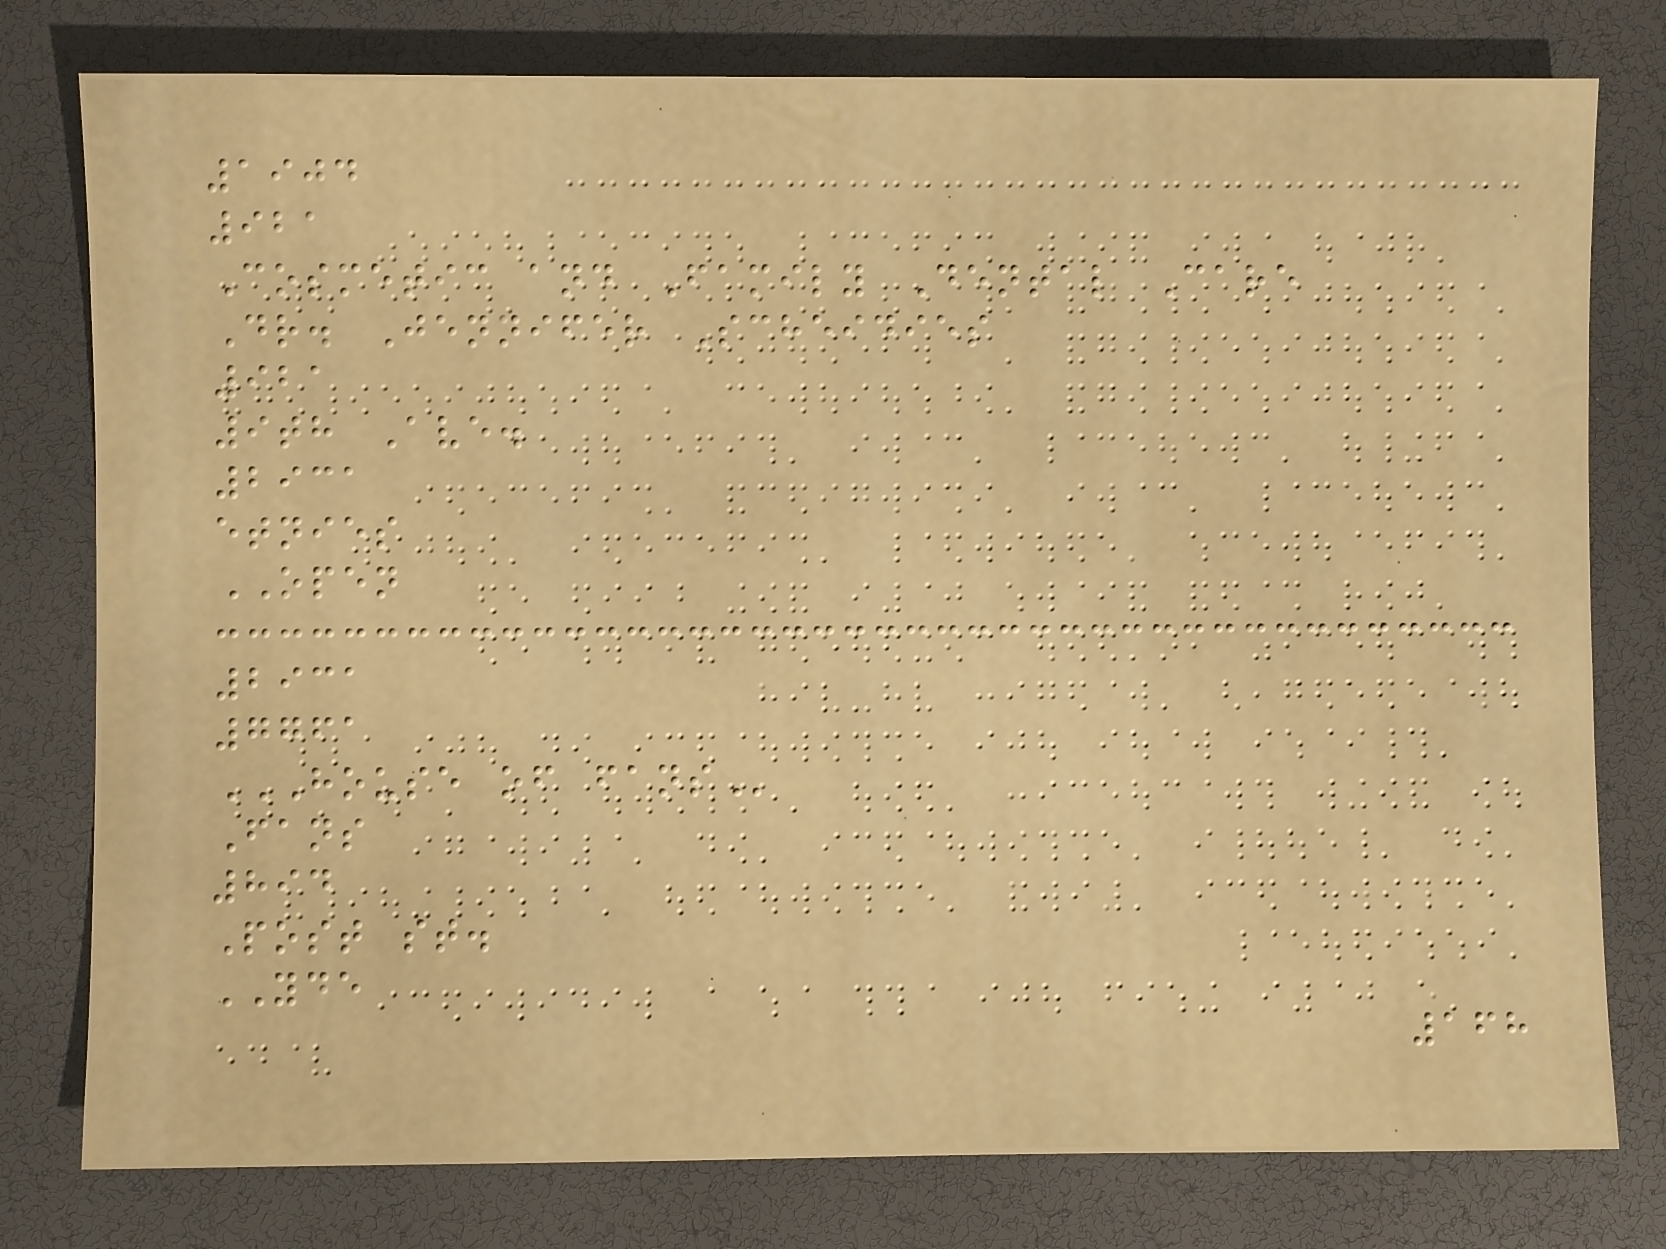1904
921
Cosmetic and Family Dental Care
Dr. Jennifer Scheidies
921
9th Ave.
2931
etnies
OPEN
2931
7761
HOUSE OF FANS
Fans
894
Post st.
YDE
168
